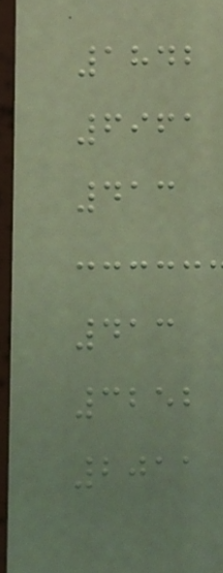1842
6961
413
413
3252
2011
